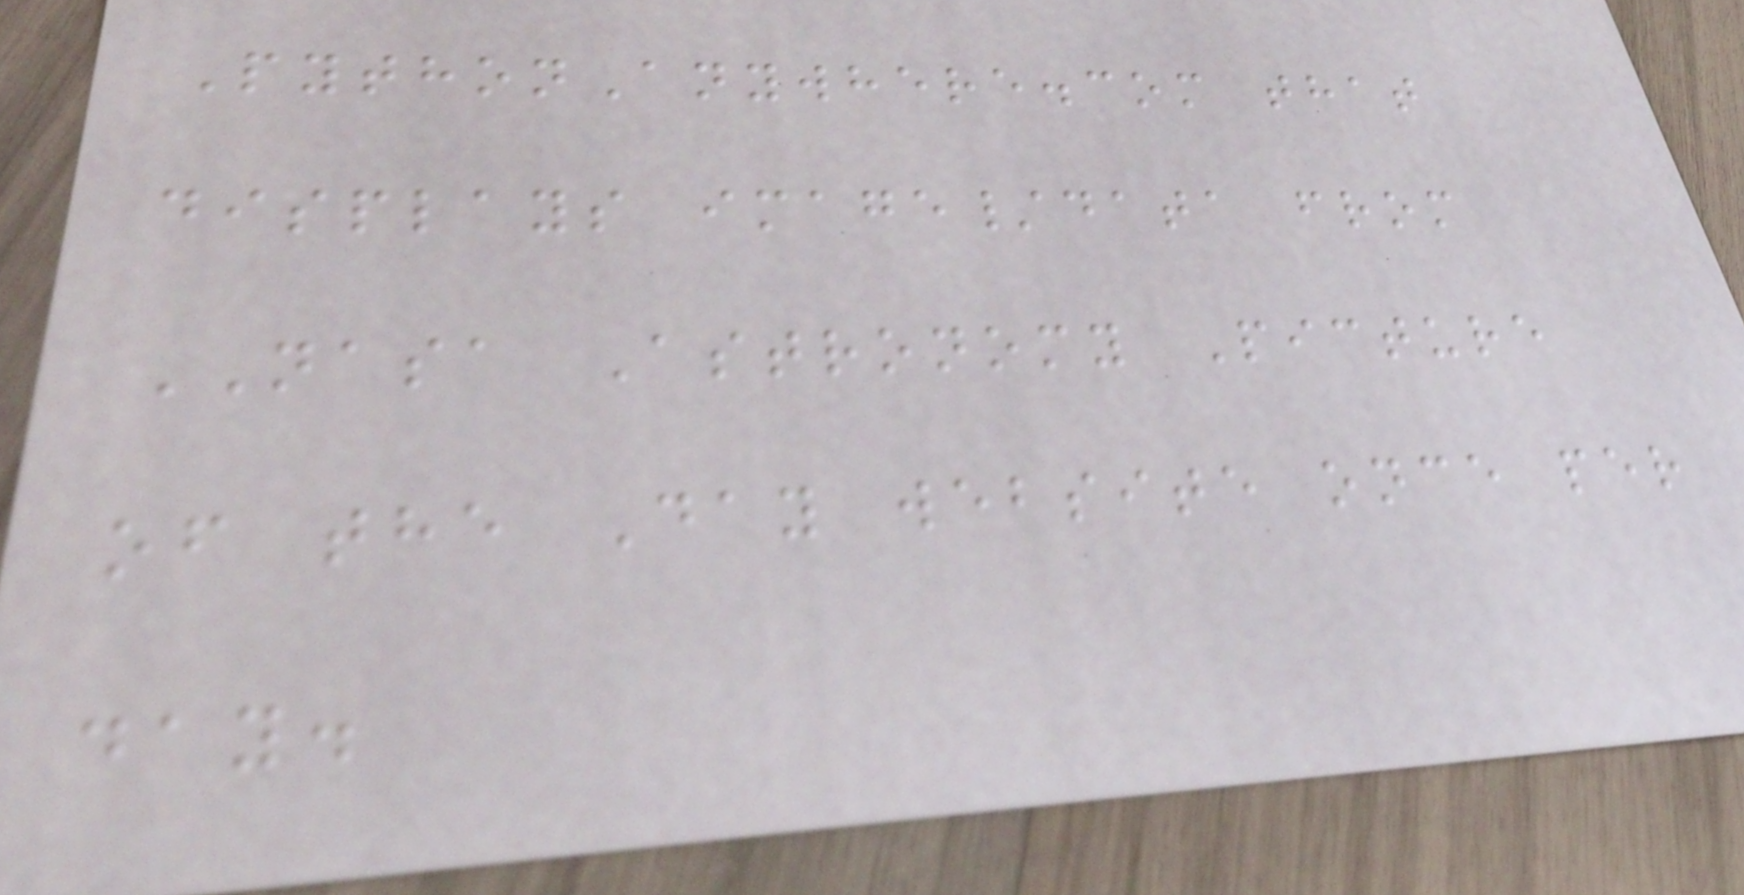PythonAnywhere.com that
displays image/data from
NASA Astronomy Picture
of the Day website once per
day.
